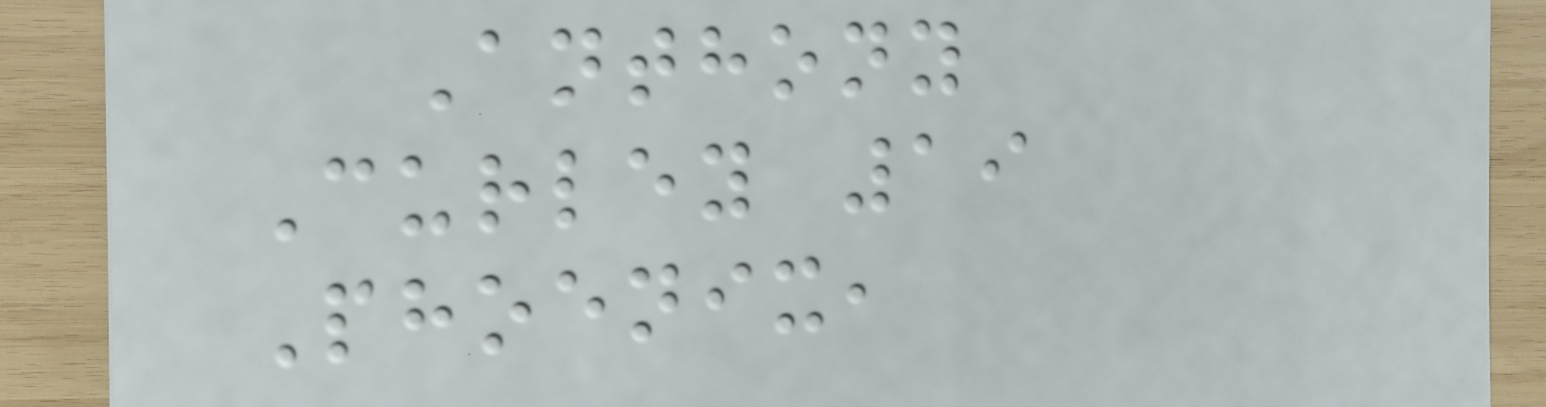Anthony
Curley 19
Phoenix,
